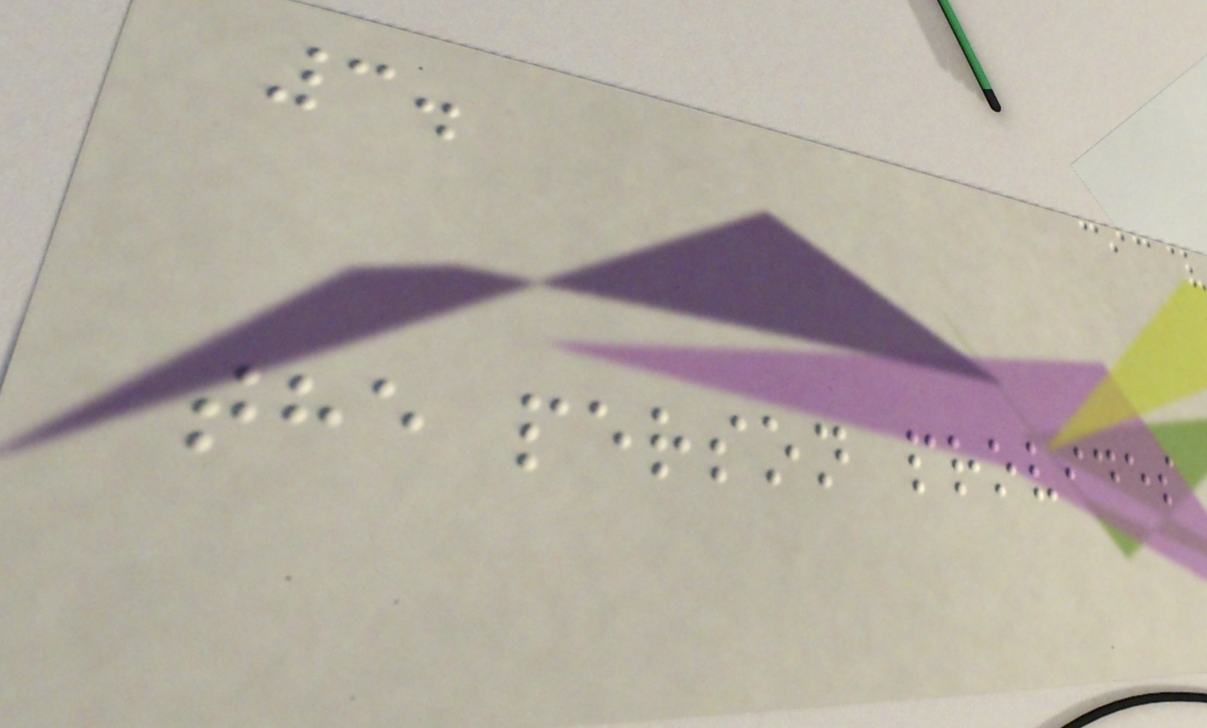3.
the person provides
